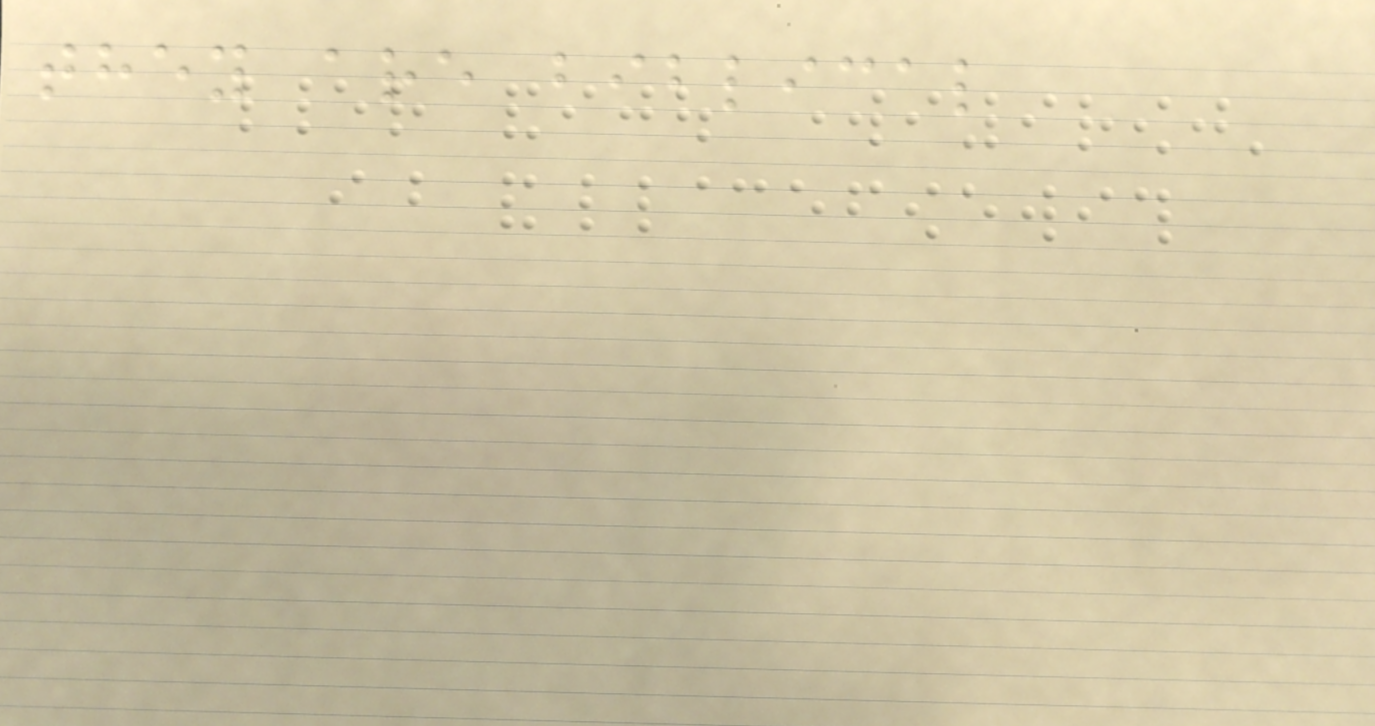they are biblical
